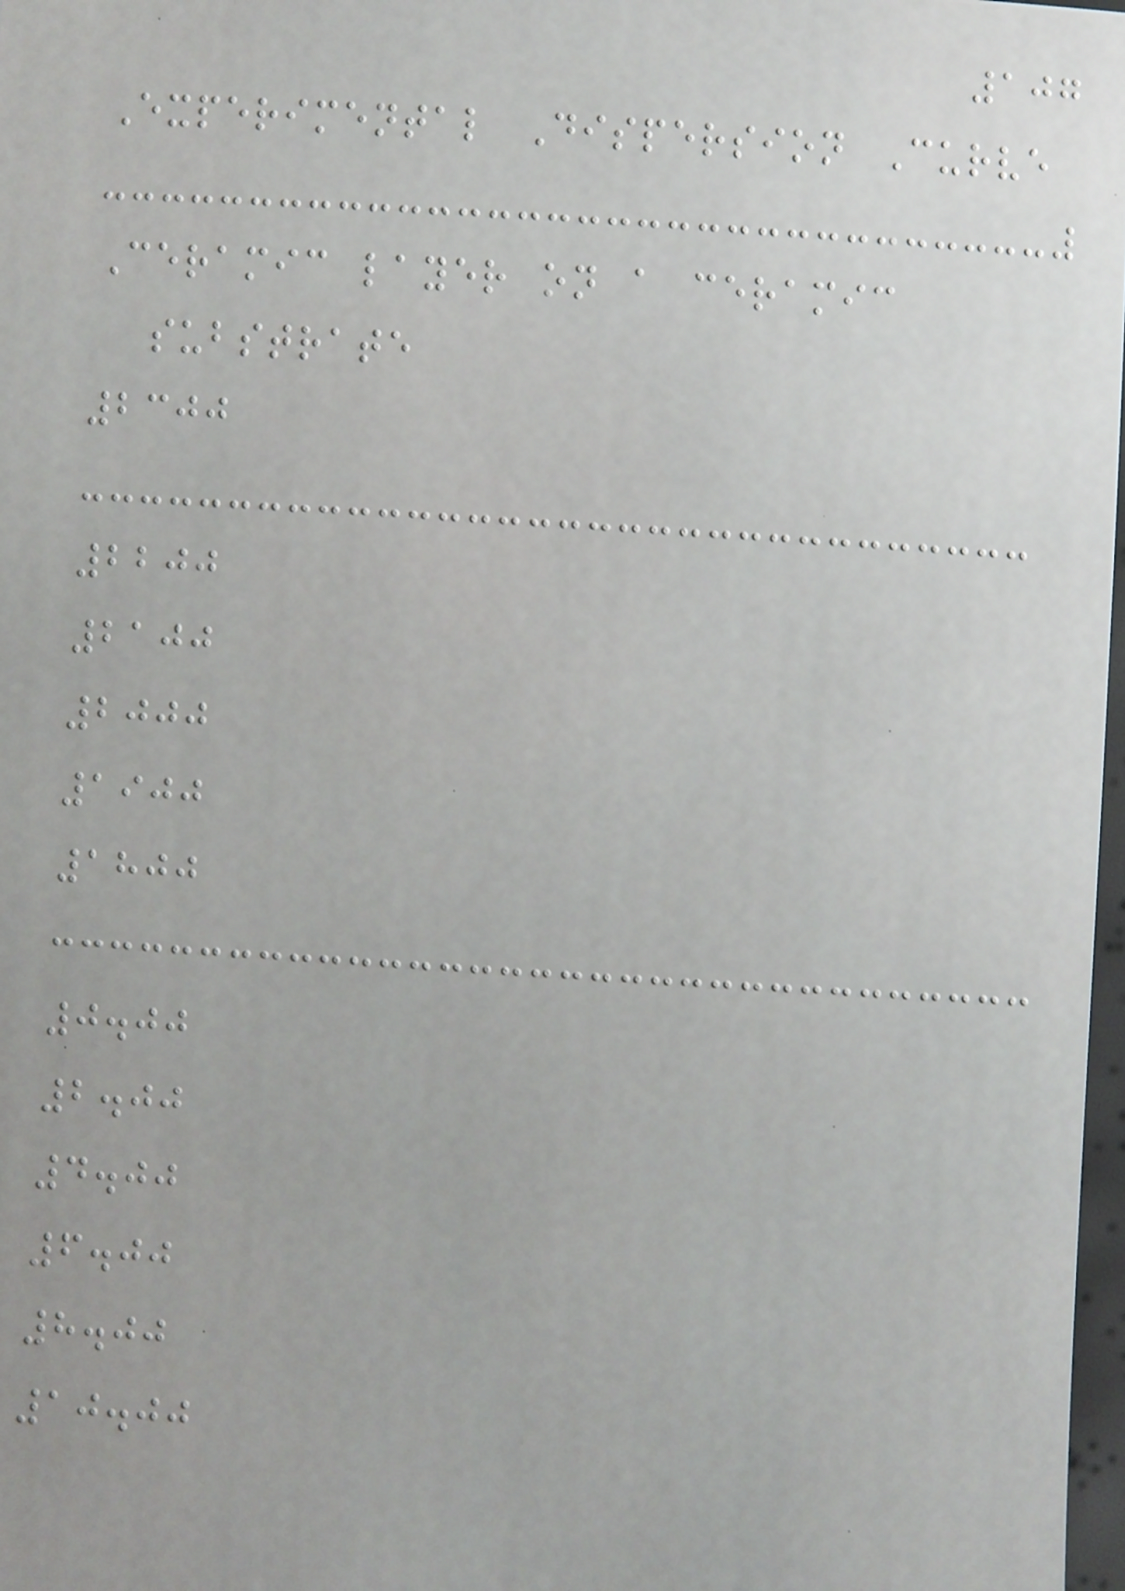107
Experimental Dispersion Curve
Ceramic layer on a ceramic
substrate
2300
2200
2100
2000
1900
1800
0.00
2.00
4.00
6.00
8.00
10.00
